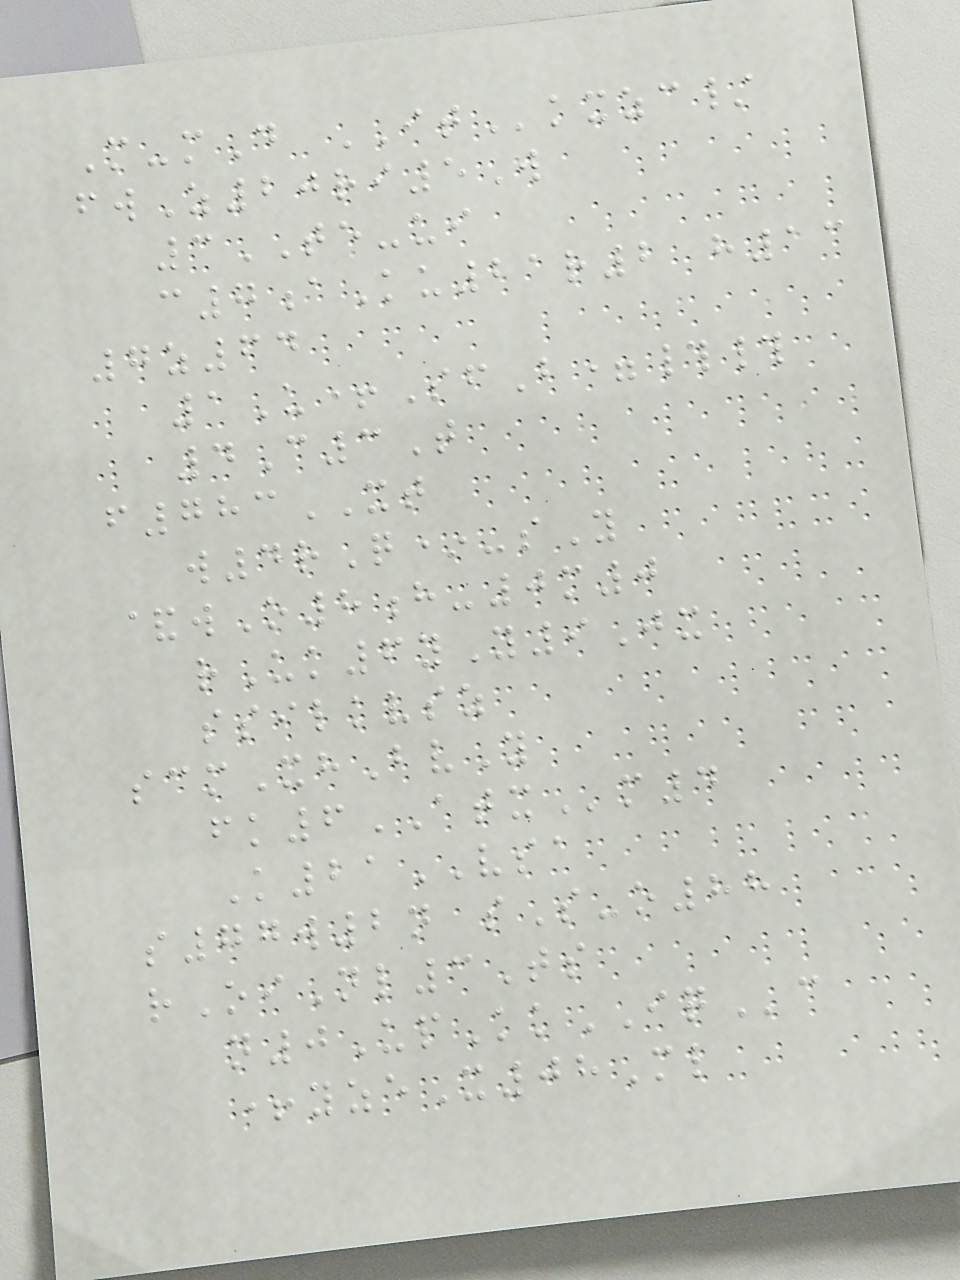M-mD ITkxzc/
fwZ20ri5W
3TE-ui
c7aKu21r2 h13
7z64
1U+SfB=##
4C3T
f783XT
w4rQ*-sY
&wO8h-0m0
rUk6yY9Jx
ssilkvsz
scmXhBvY
fk6ATXm4
K21VSA
s77w2n sS-o88
rOiNl3Ts
n0UpKkIQc
+yzeX08Ml
